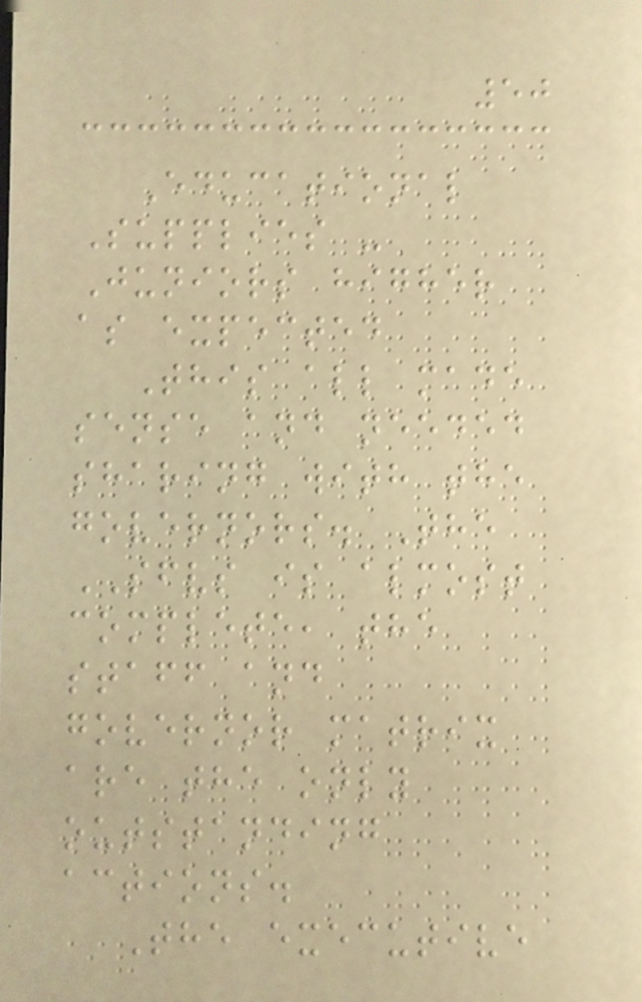50
Educational
Supplies -
Juniors higher
as expected
This all made
sense and needed
sharing with the
governors. The
SFVS is almost
complete, the
staff and
governor matrix
are the only
outstanding
actions.
The executive
